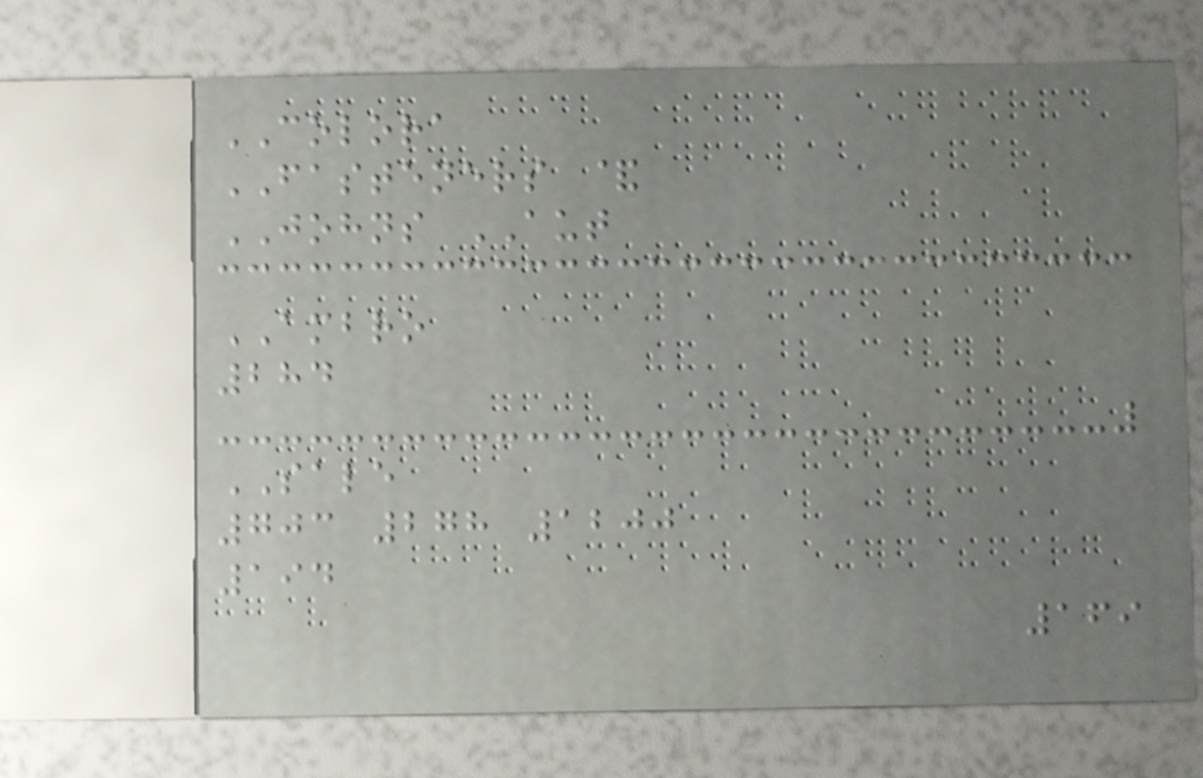COLORA
FASTENERS &
JOHNS AUT
AMBRO
284
SALE
703 278 1200
194
169
